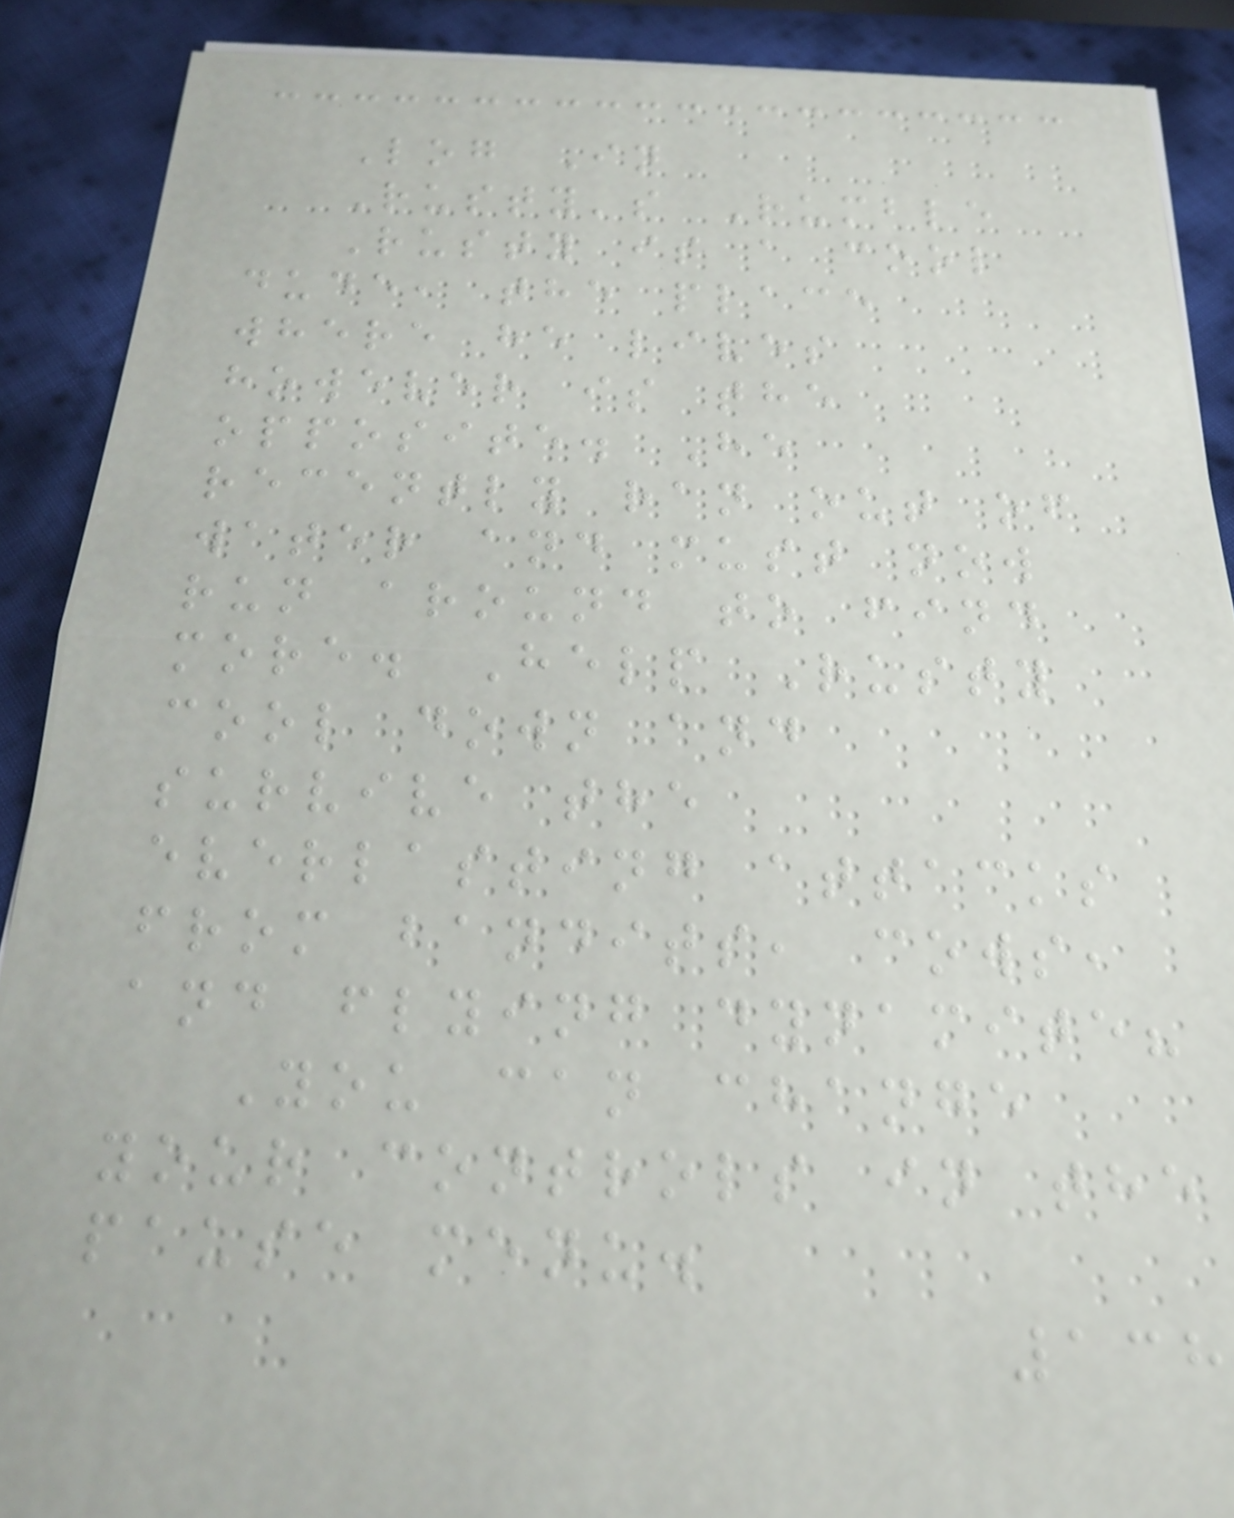Log In
Rusty's Rumble
Rusty is a cool
dude, the place
where he lives
however is the
opposite. He
recently ran out of
water and must now
run around to find
more. Help Rusty
cool down and
survive the
everlasting attacks
from bandits, cows,
and flying dynamite?
You can change
your controls in the
pause menu.
138
